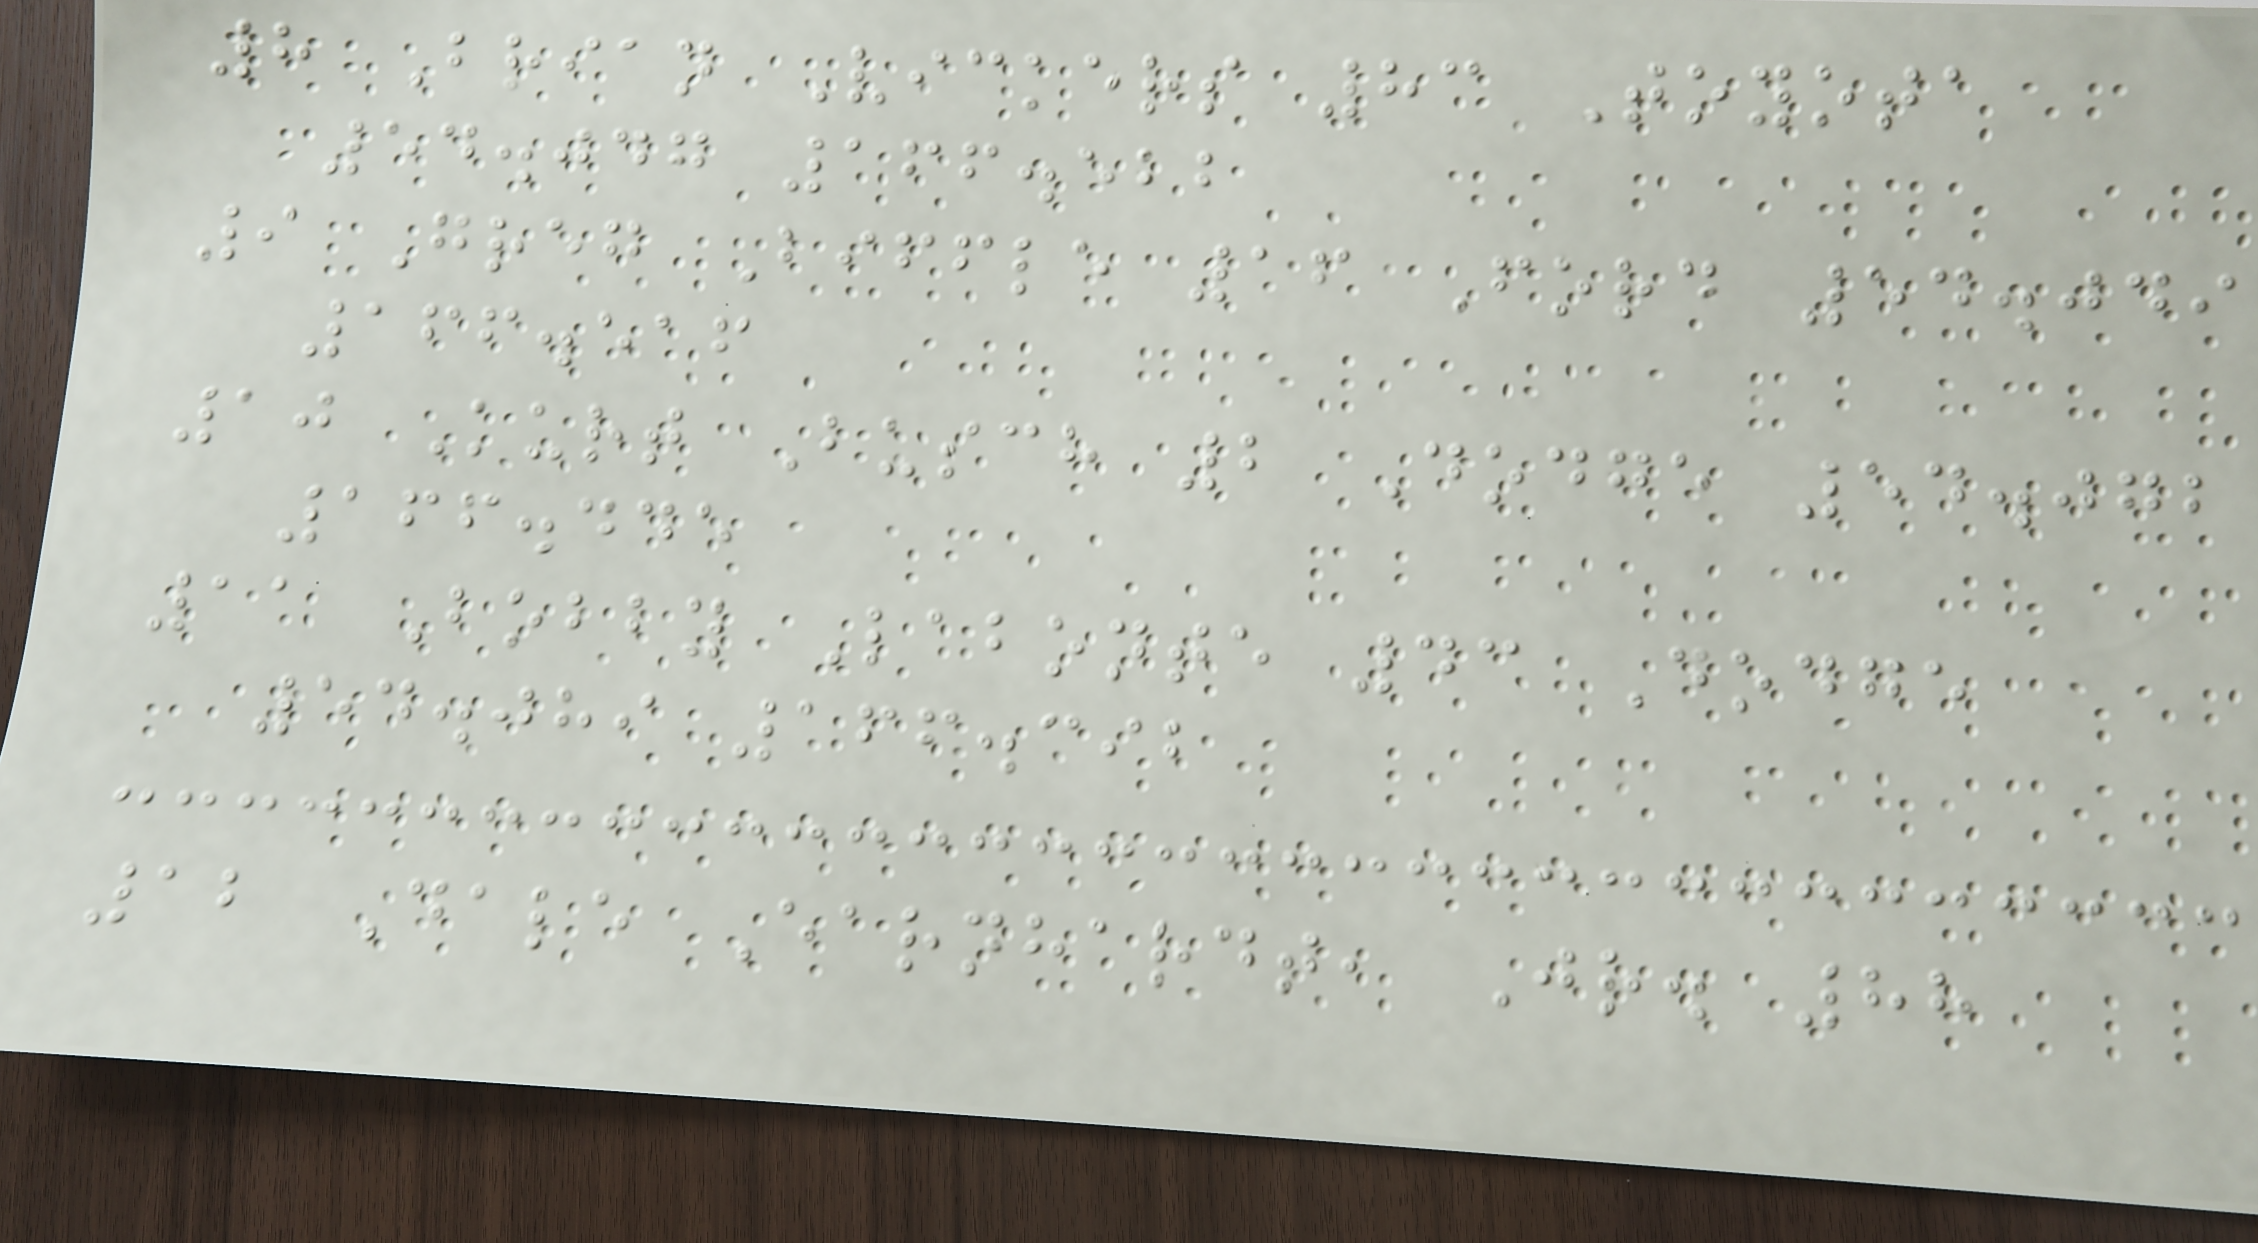8 Brian Vickers 83 Toyota
54.047 166.522
9 Greg Biffle 16 Ford 54.049
166.516
10 Kurt Busch 2 Dodge 54.072
166.445
11 Bobby Labonte 43 Dodge
54.089 166.392
12 Dale Earnhardt, Jr. 88
